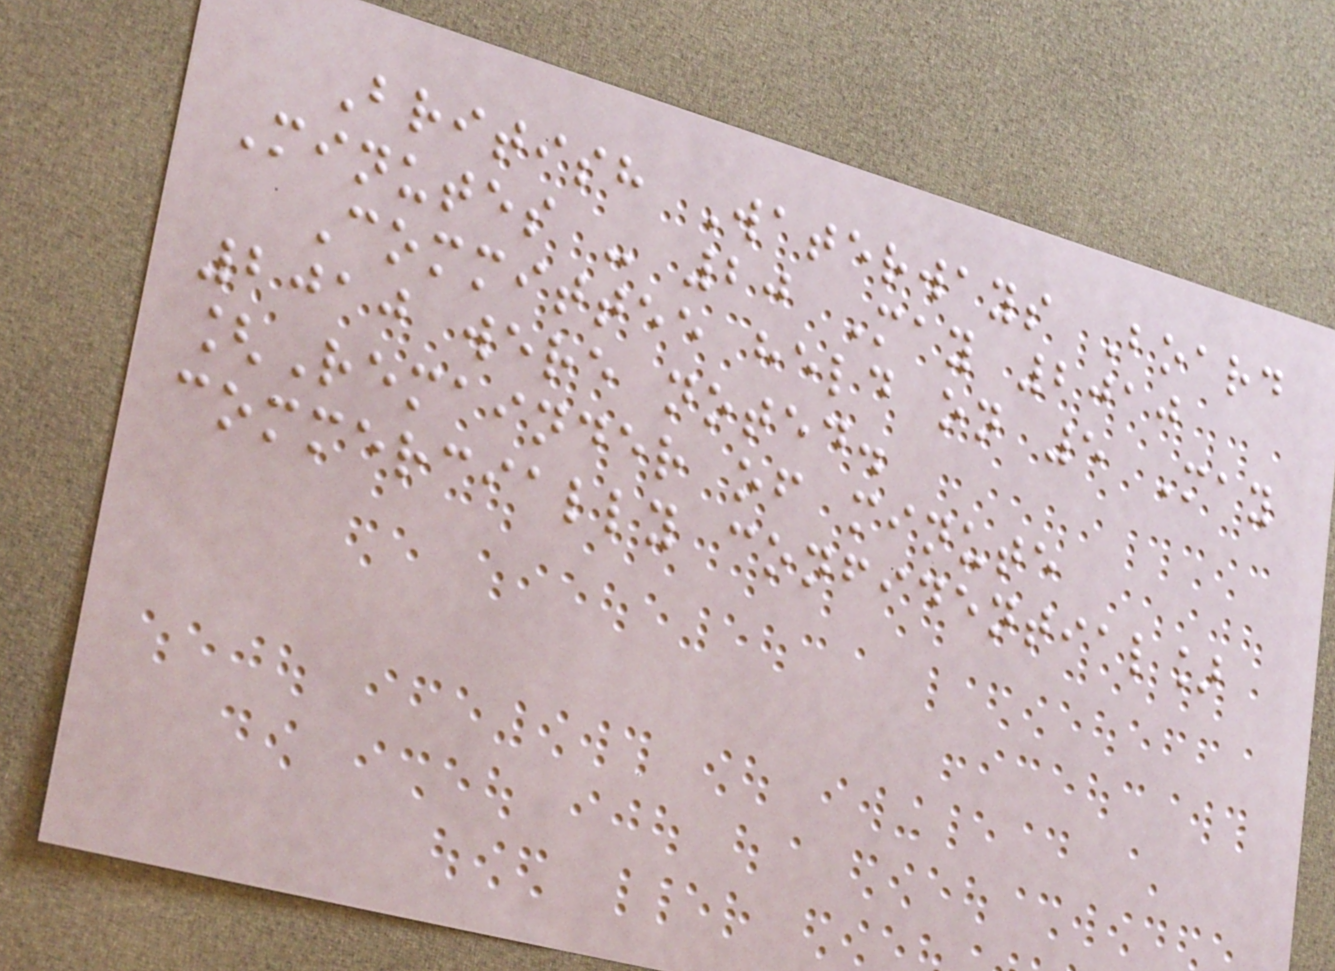British Waterways Board
Minutes - 20 May 2010
Committee held on 5 May
2010 were noted.
[Remainder of minute
commercially confidential]
